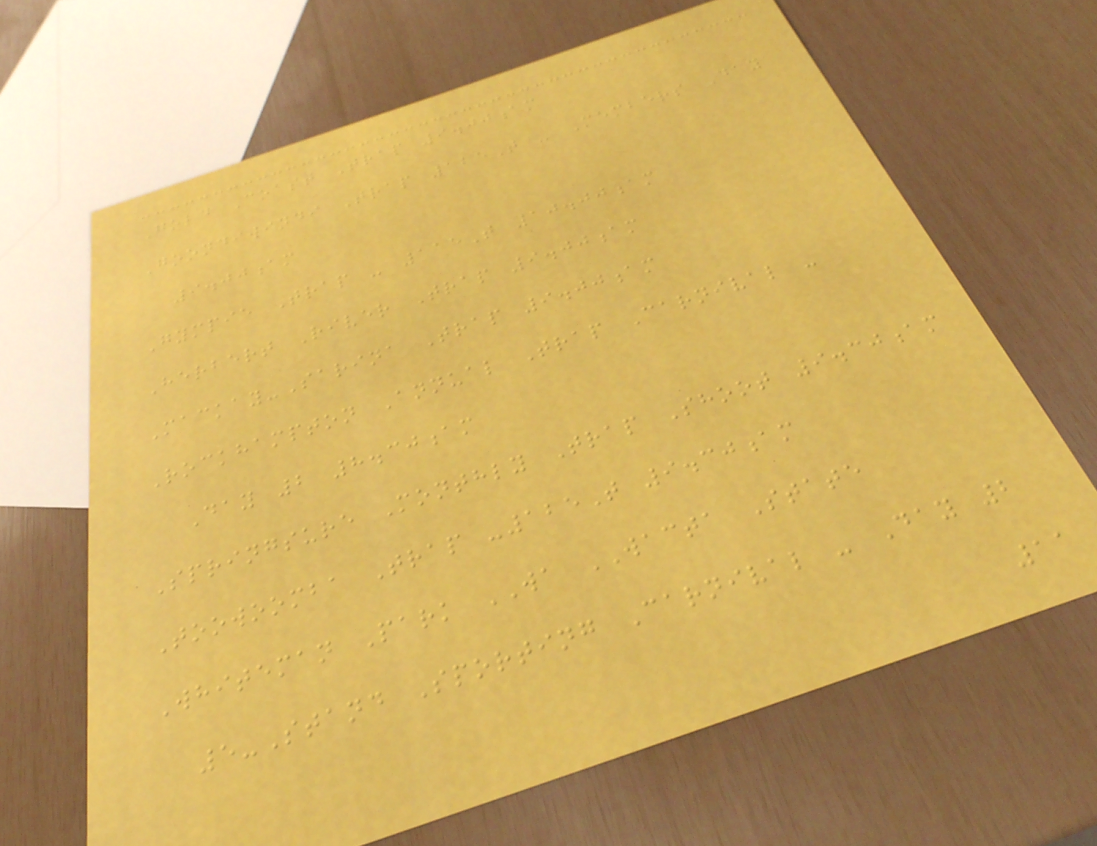Gold Coast Trap 9.00am
Goondiwindi Trap 125T - Members Day
9.00am
Gympie Trap - 115T 10.00am
Herbert River Trap 9.00am
Mackay-Sarina Trap 9.00am
Rockhampton Annual Trap Carnival -
Day 2 8.30am
Springsure Monthly Trap Shoot 9.30am
Toowoomba Trap -125T 9.30am
Whiteman Park WA WACTA State
5-Stand Sporting Carnival - Day 2
11
